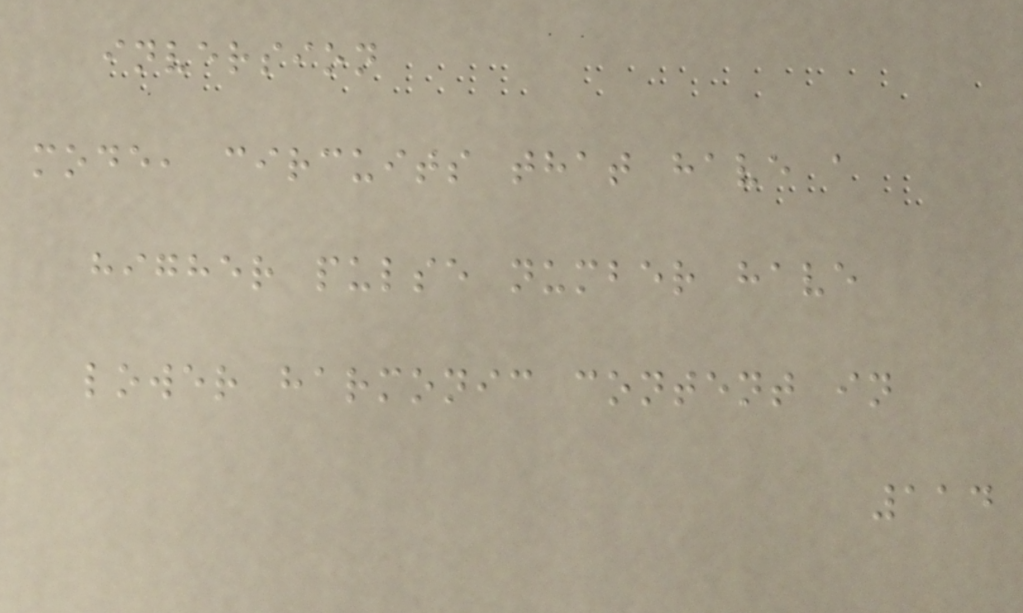inversion
mode, circuits that have a
higher pulse number have
lower harmonic content in
114
